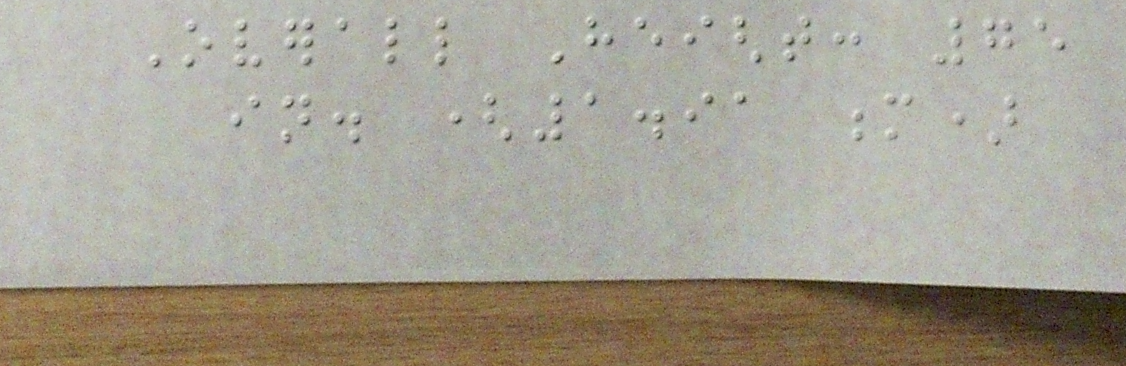Overall Height: 75
in. (1.91 m)
